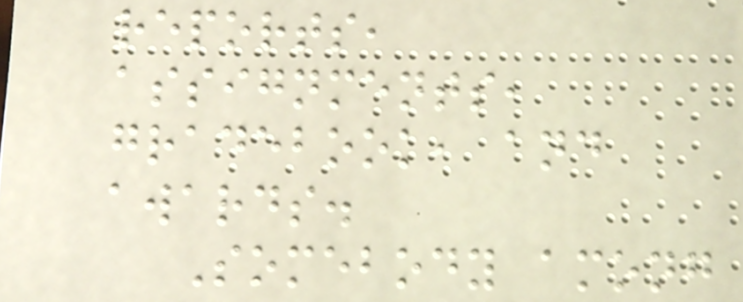reports,
assignments,
gradebook, and
awards.
Somebody among
